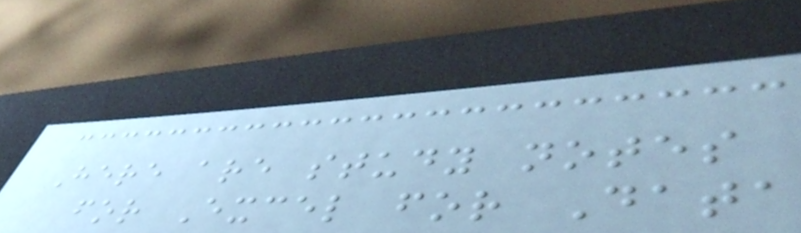Here are study notes
for Excel for Data
